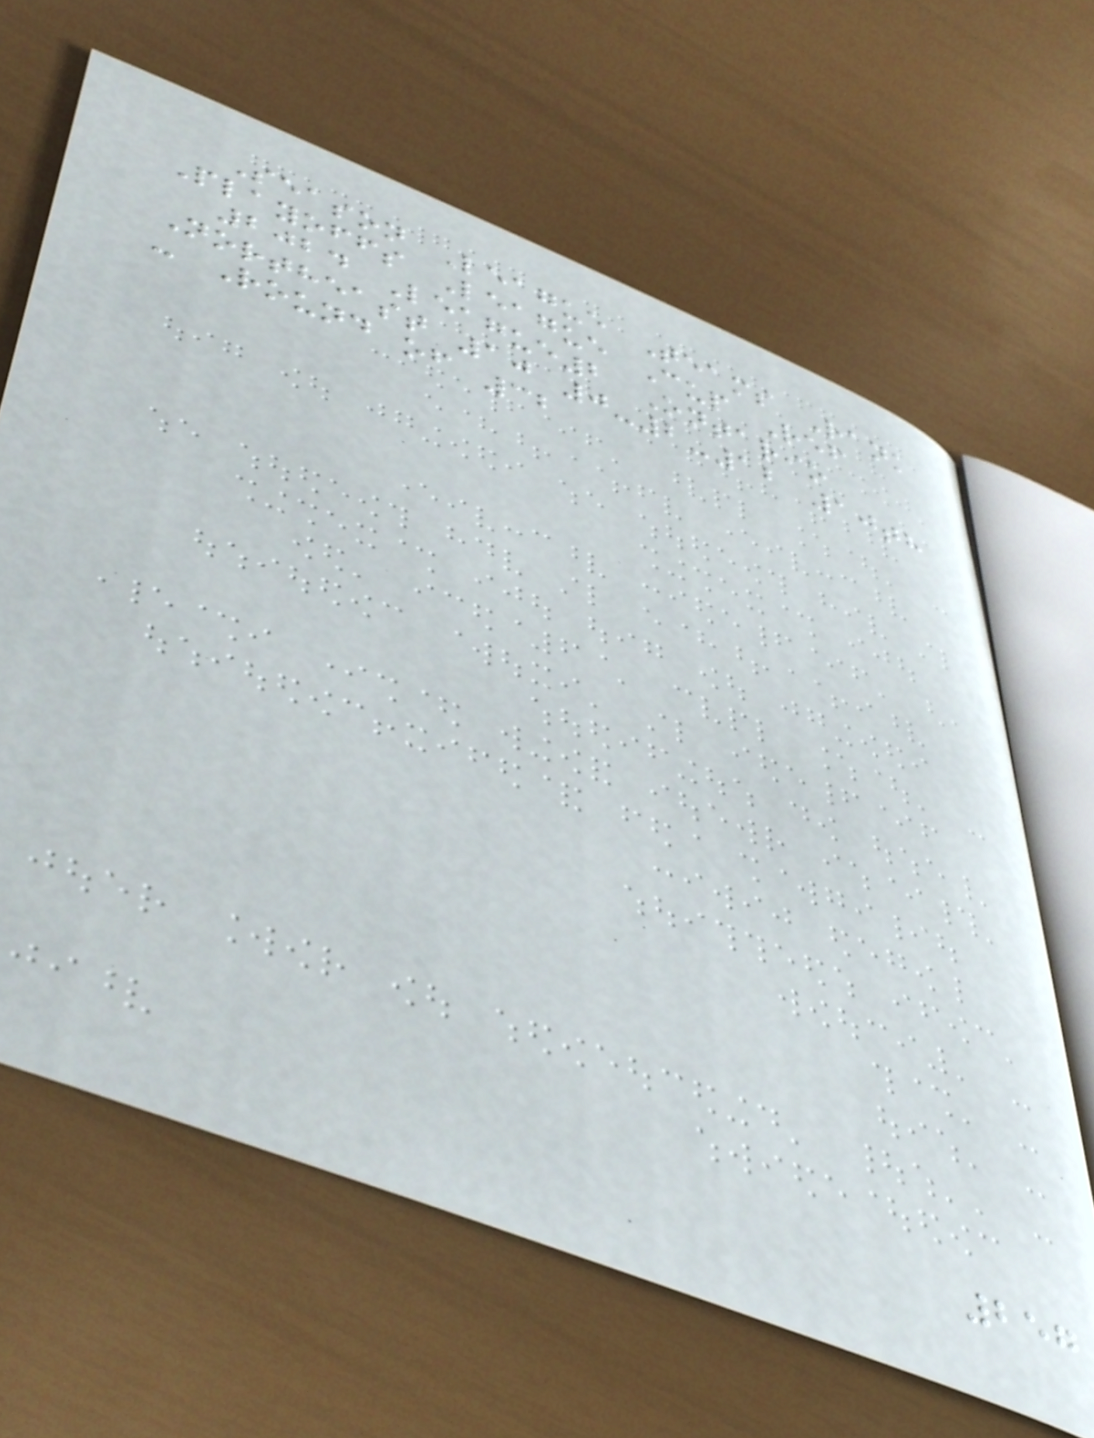Season League Teams Rank
Playoffs League Cup Ref
2024 League2 Ontario
Northeast 10 0-2-12 10th
- Round of 32
257
